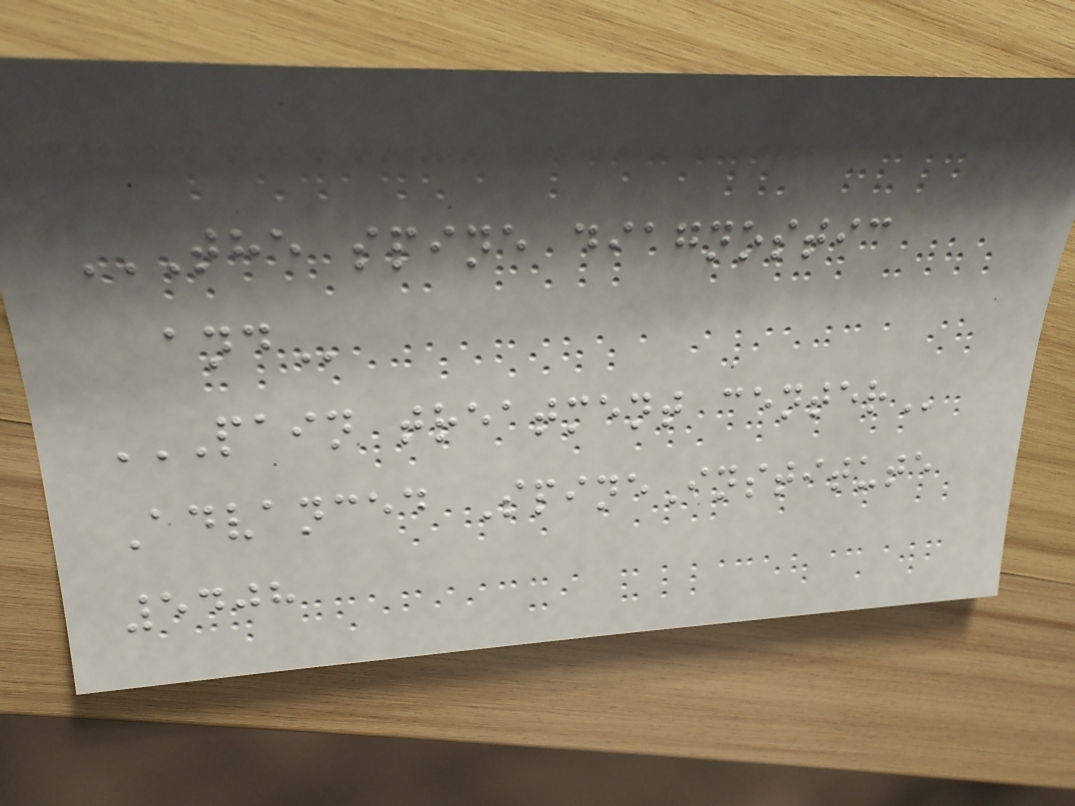THE SPINE DIAGNOSTIC
AND
PAIN TREATMENT CENTER
Advanced SpineInstitute
5408
